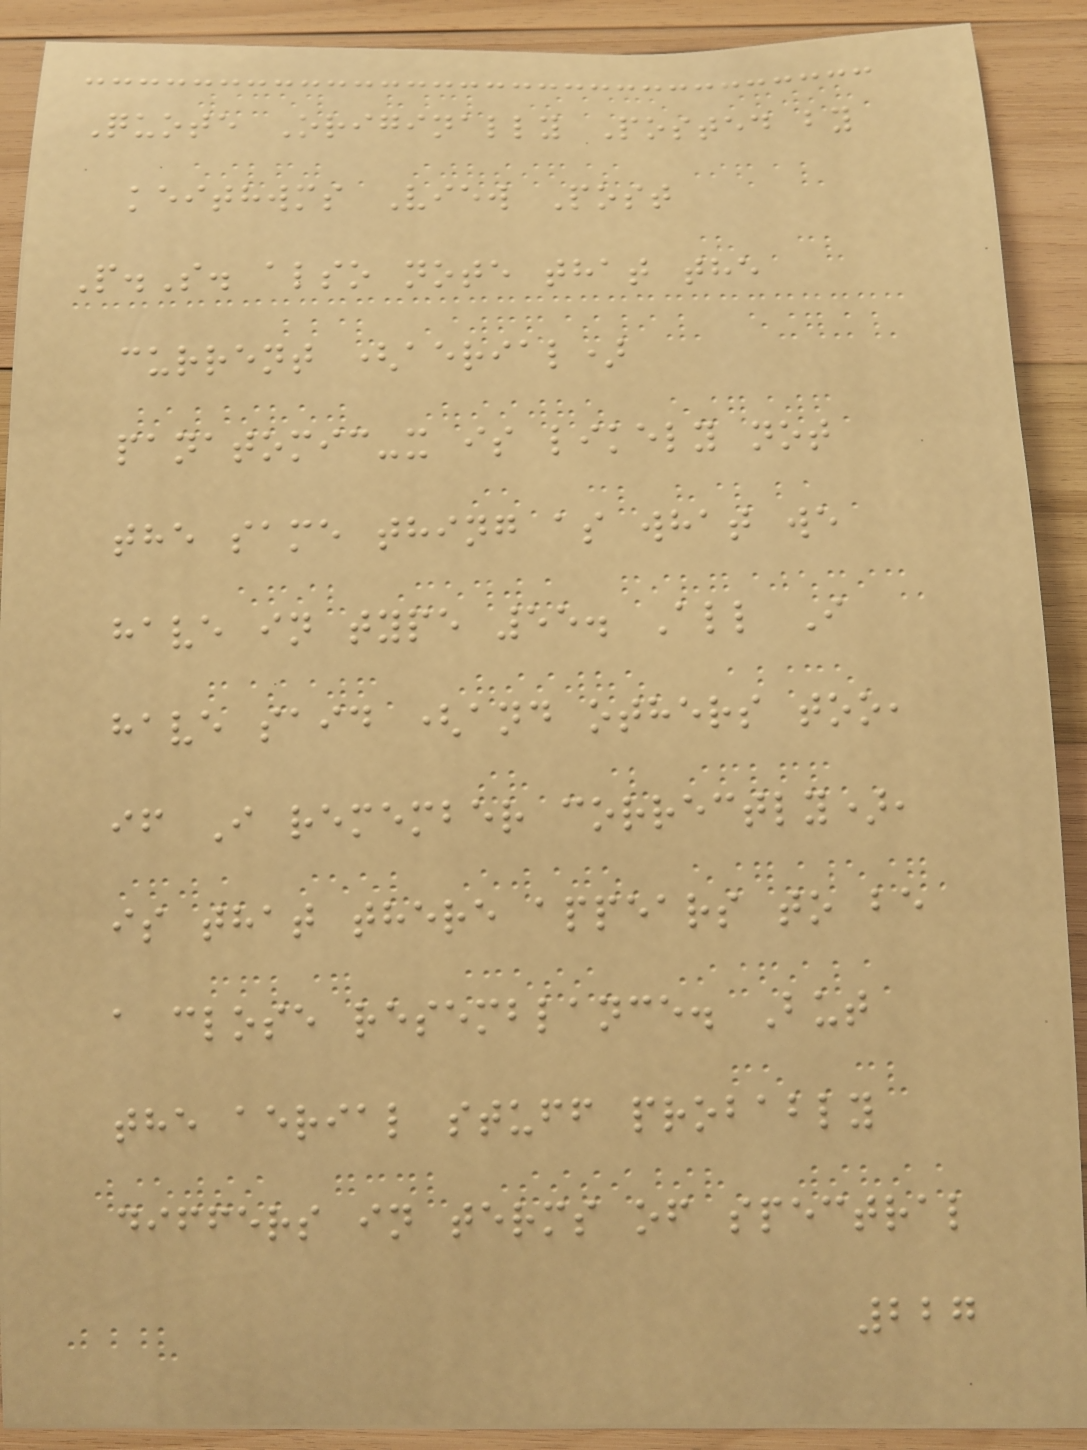Quote Originally Posted by
keithwms View Post
P.S. also note that the
current (aerial)
panatomic-x is likely not
the same thing as what we
have in type 55. All I
have said (and others too,
if I remember correctly),
is that there appears to be
a close resemblance. But
the aerial stuff probably
differs in terms of spectral
227
